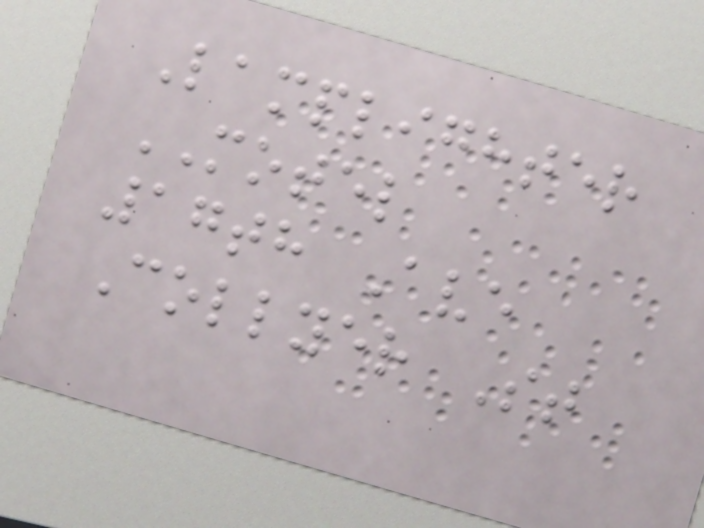Lamplighter
MOTEL
17th Ave
Collyer St
